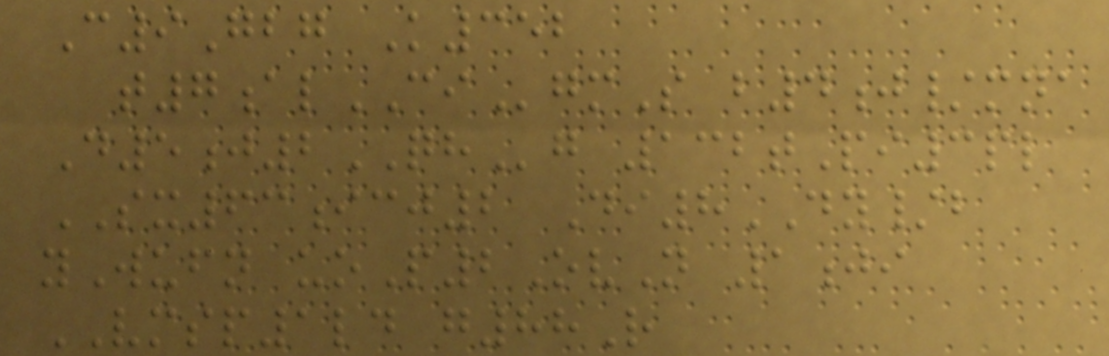C9Gbg K352
t7alCIgmS b4j/mna
D5j2QHg 132tPi3pl
SX63icj2 Di8DY/b
yWufn uoP2OvN 1ji
VMSP1ld g88R
